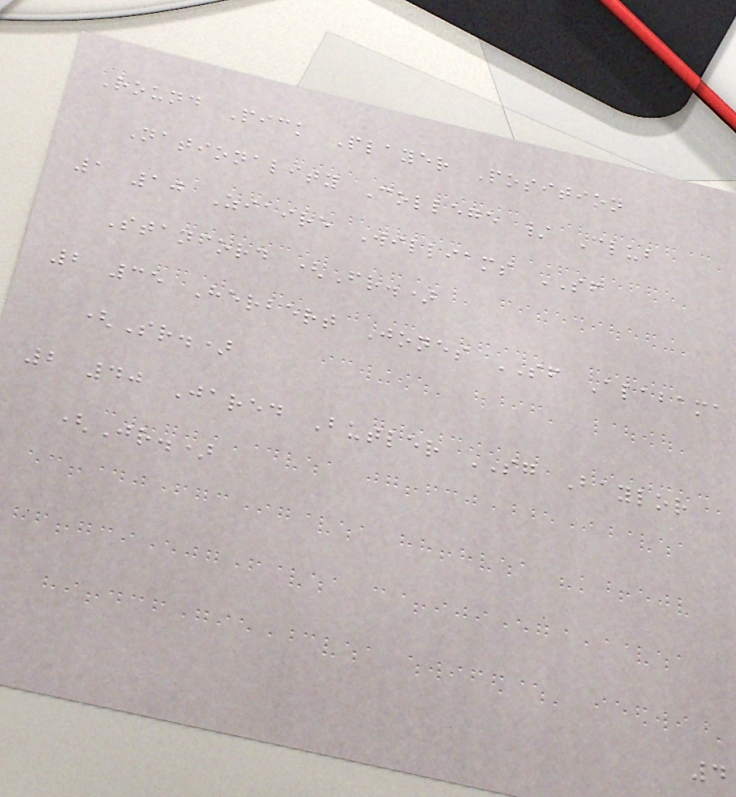Round Pick Player Position
Nationality College / Club
1 10 Ziaire Williams SF
Stanford (Fr.)
2 35 Herbert Jones SF Alabama
(Sr.)
2 40 Jared Butler SG Baylor
(Jr.)
4
